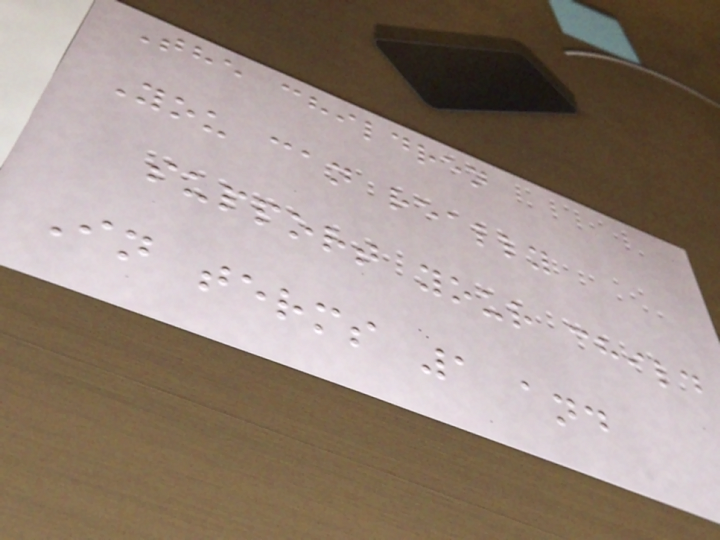The children
You can really
support your child
In terms 1 and
